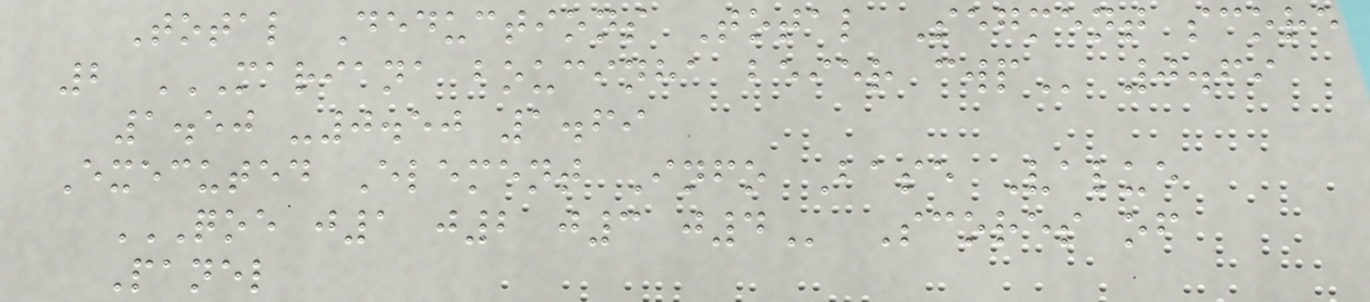Total Deductions Total Segment score
2 MARIANA BOUCINHA BEIER CWP 0.69
1.50 -0.50 1.69
Executed Element Info Base Value
QOE J1 J2 J3 J4 Scores of
Panel
